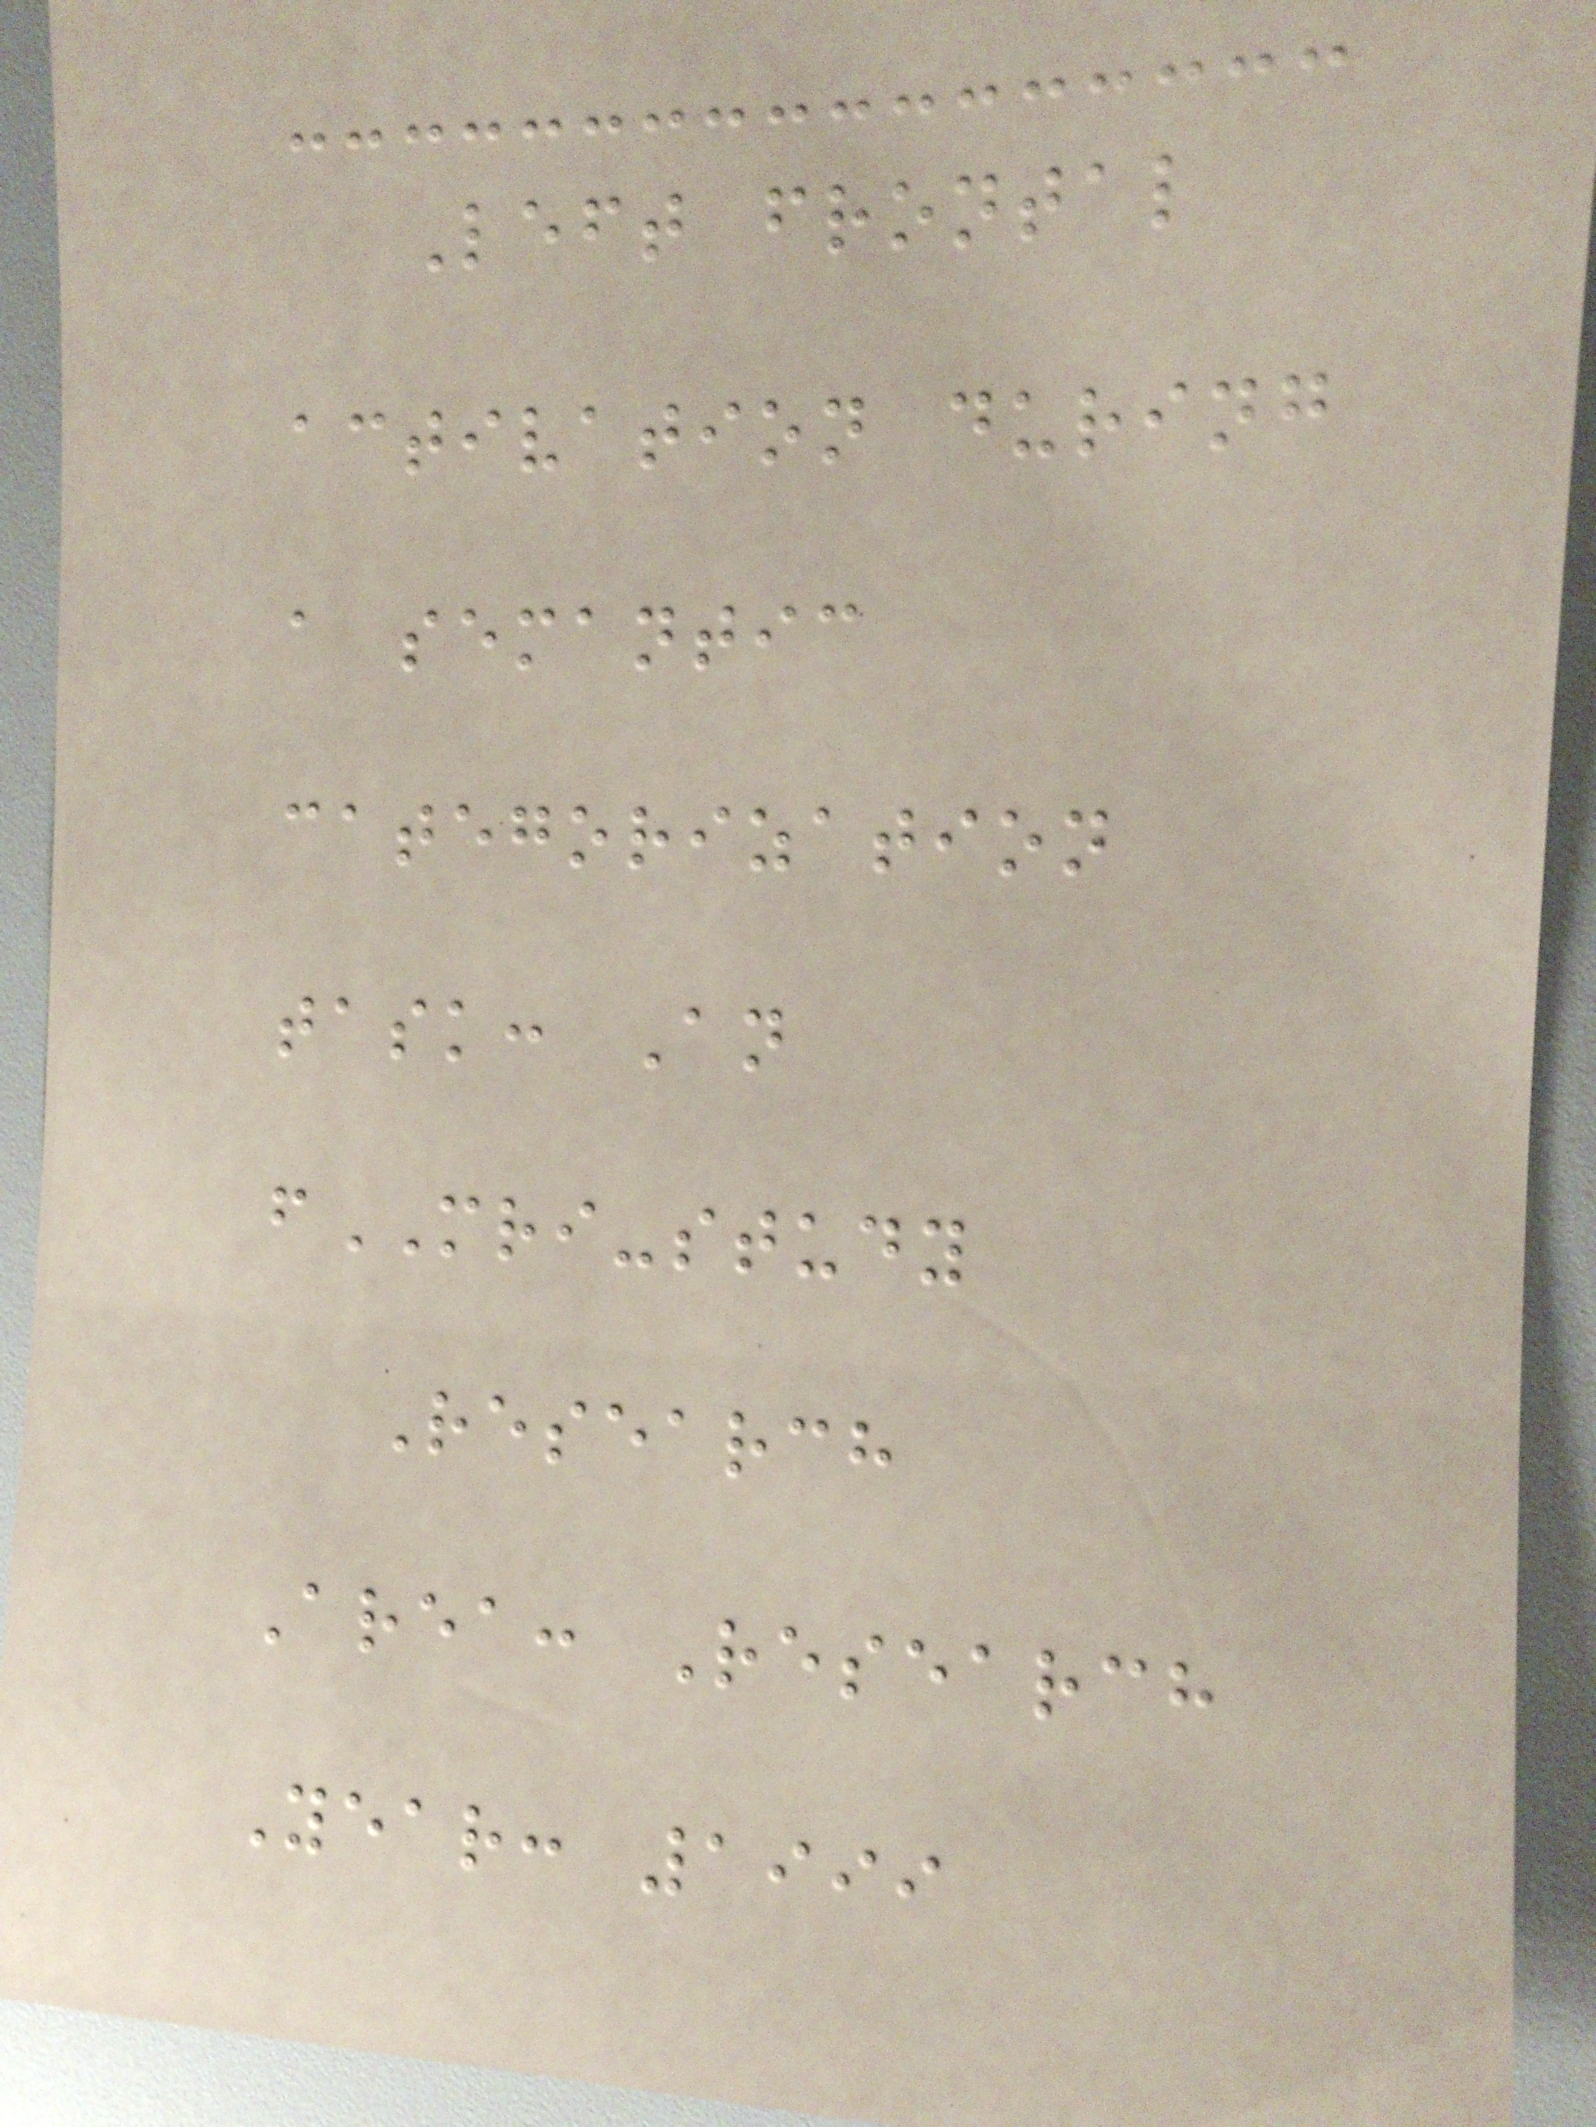Left frontal
activation during
a semantic
categorization
task: An
fMRI-study
Research
Area: Research
Year: 1999
